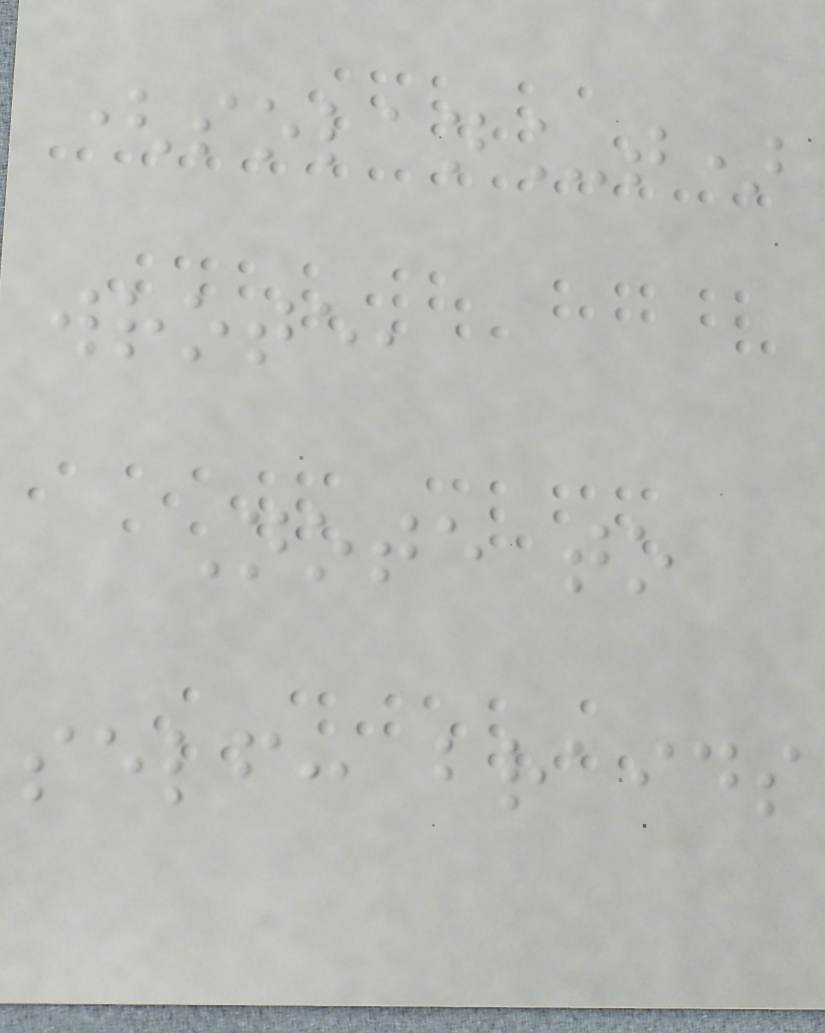(solan_t)
wrote,
Note to
self: braids
